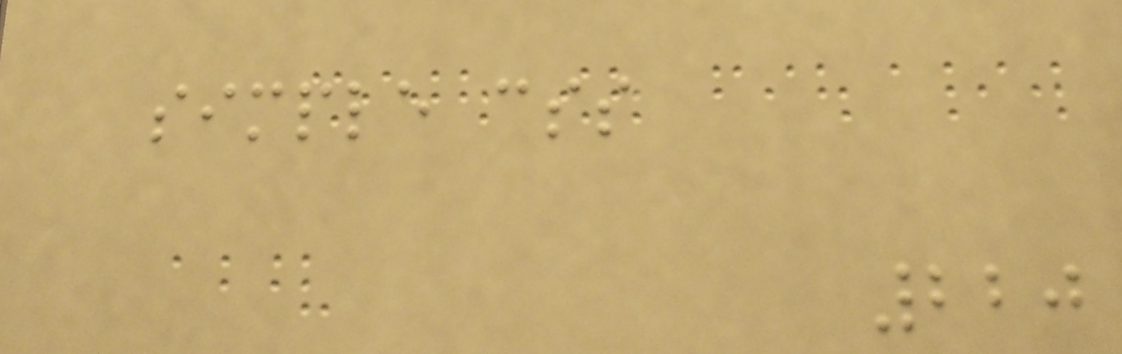simple css
220
